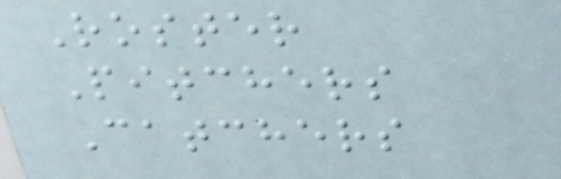Roster
Pitchers
Catchers
